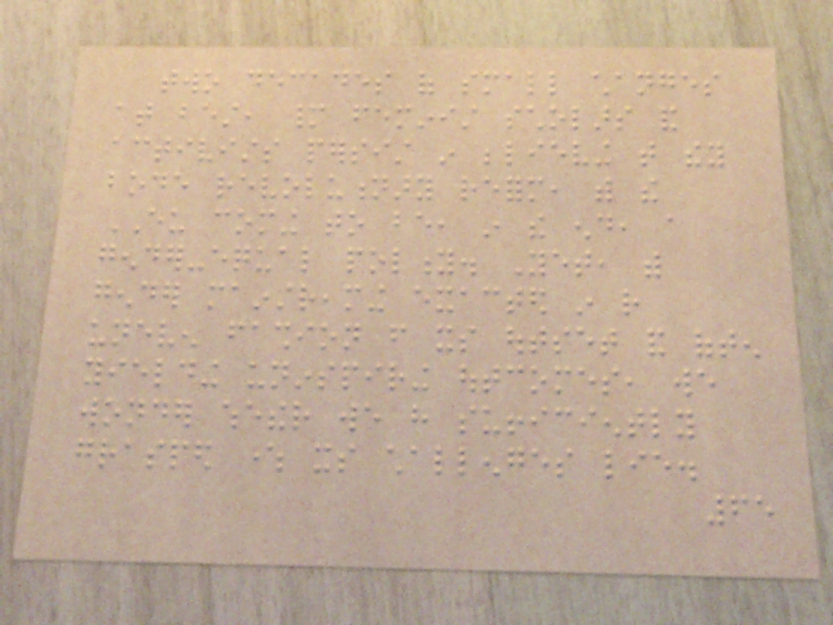two decades of small changes
at best, many feminist scholars and
activists persist in believing that they
bode revolutionary reform, with the
EU coming to be, in the end, a
gender-equal polity. Yet, with
gender mainstreaming exacted in rather
uneven fashion from its outset and often
yielding uninspiring outcomes, we
wonder whether we have sufficiently
grasped where its challenges lie.
65
